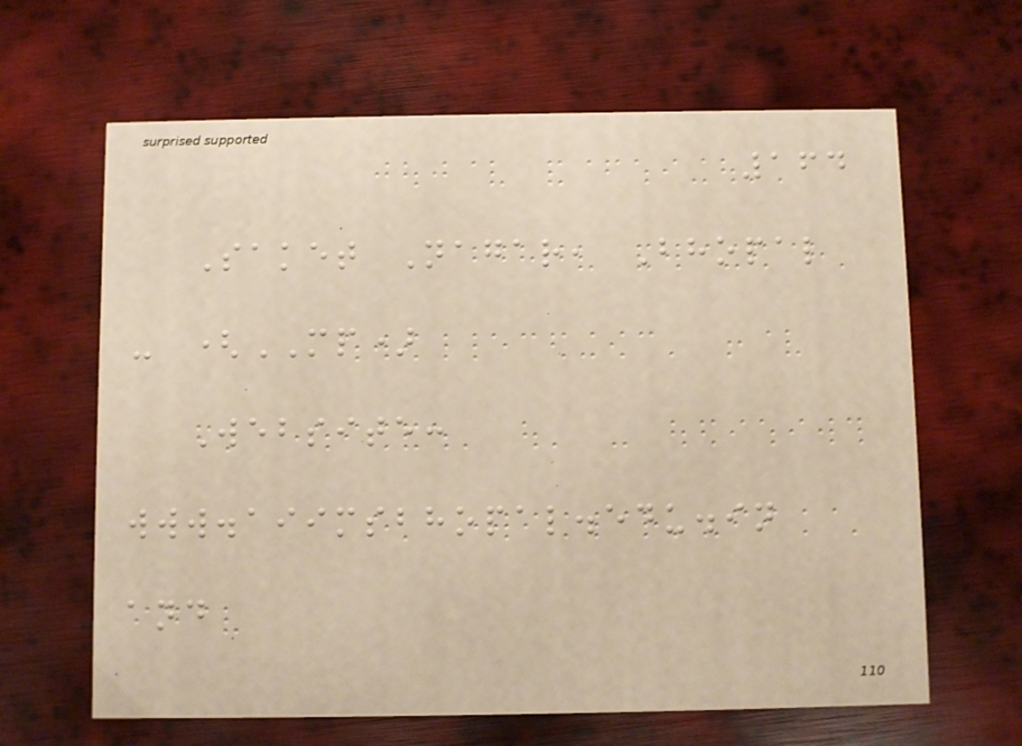164
Saket Nagar, Bhopal
- (MP)
Website:
www.aiimsbhopal.edu.in
and
